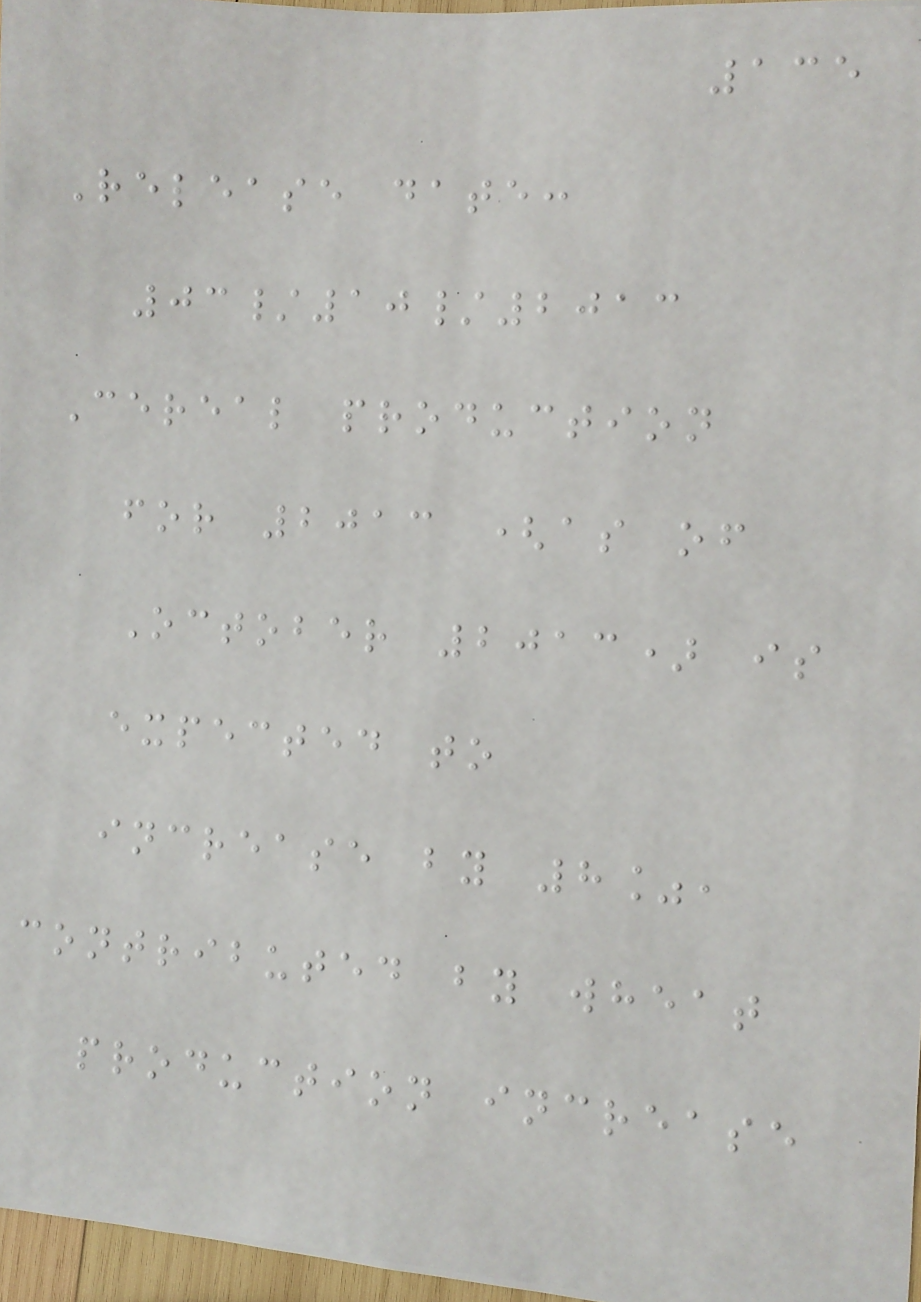135
Release date:
03/10/2013
Cereal production
for 2013 (as of
October 2013) is
expected to
increase by 8%,
contributed by wheat
production increase
